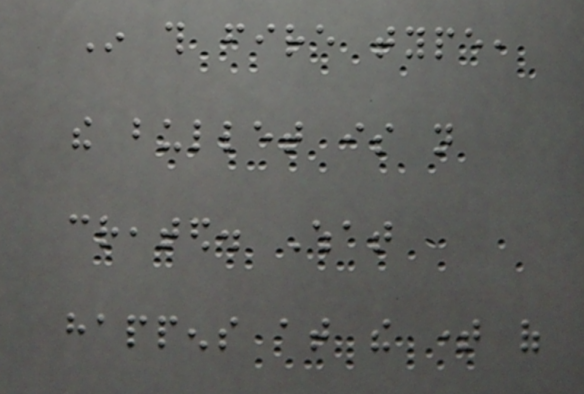In this fire type,
the bullet is not
created. What
happens at the time of
